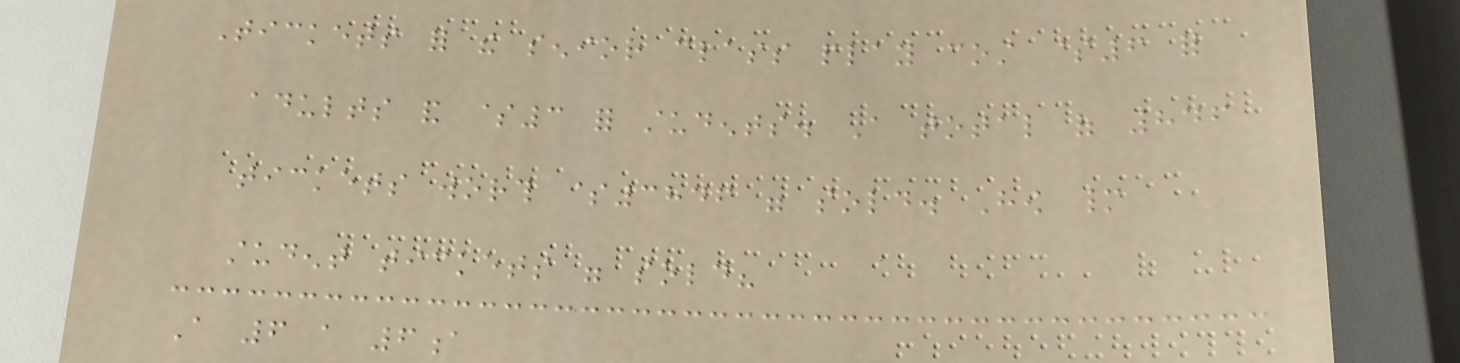Tickets for the senior class play cost $6 for
adults and $3 for students. A total of 846
tickets worth $3846 were sold. How many
student tickets were sold?
A 6 a 6a
